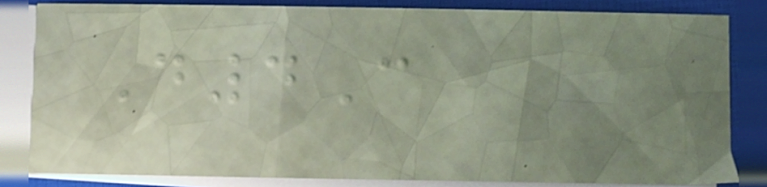D4C
